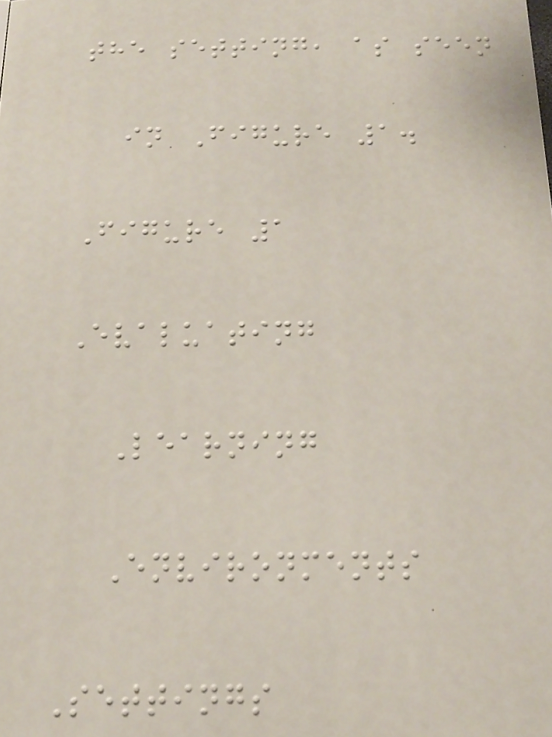the setting, as seen
in Figure 1.
Figure 1
Evaluating
Learning
Environments
Settings
